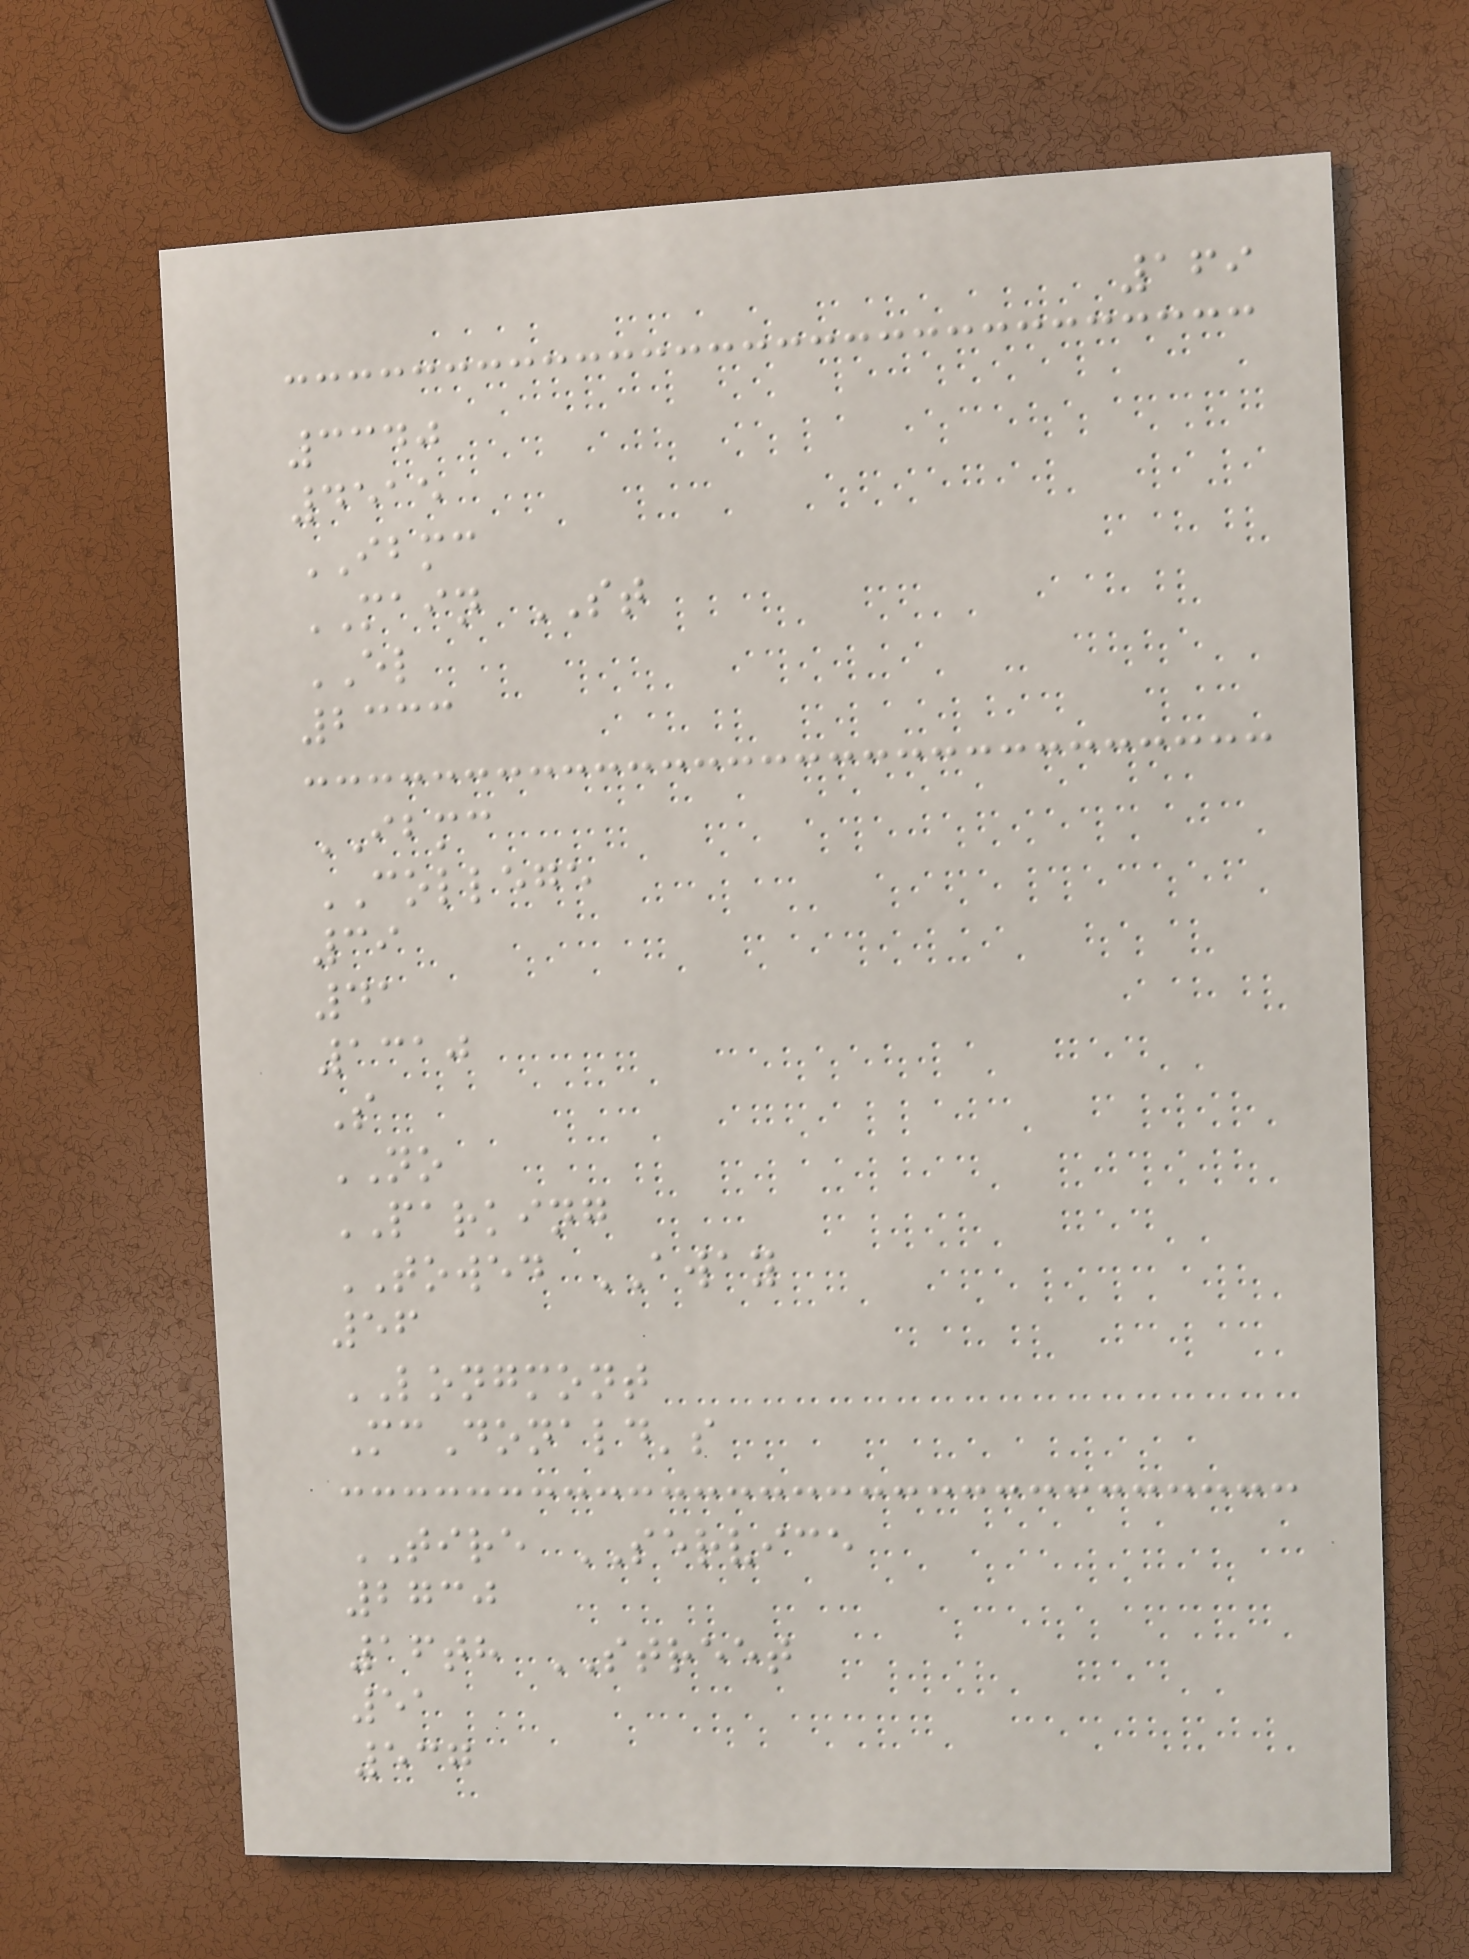169
3340
4515
IBMC
MAIN ST
EL
2333
IBMC
COLLEGE
39
41
1310
S
NO
PARKING
TOWED AWAY
56
LONGMONT
McDonald's
TIRE SERVICE
2730
16th STREET
51
537
